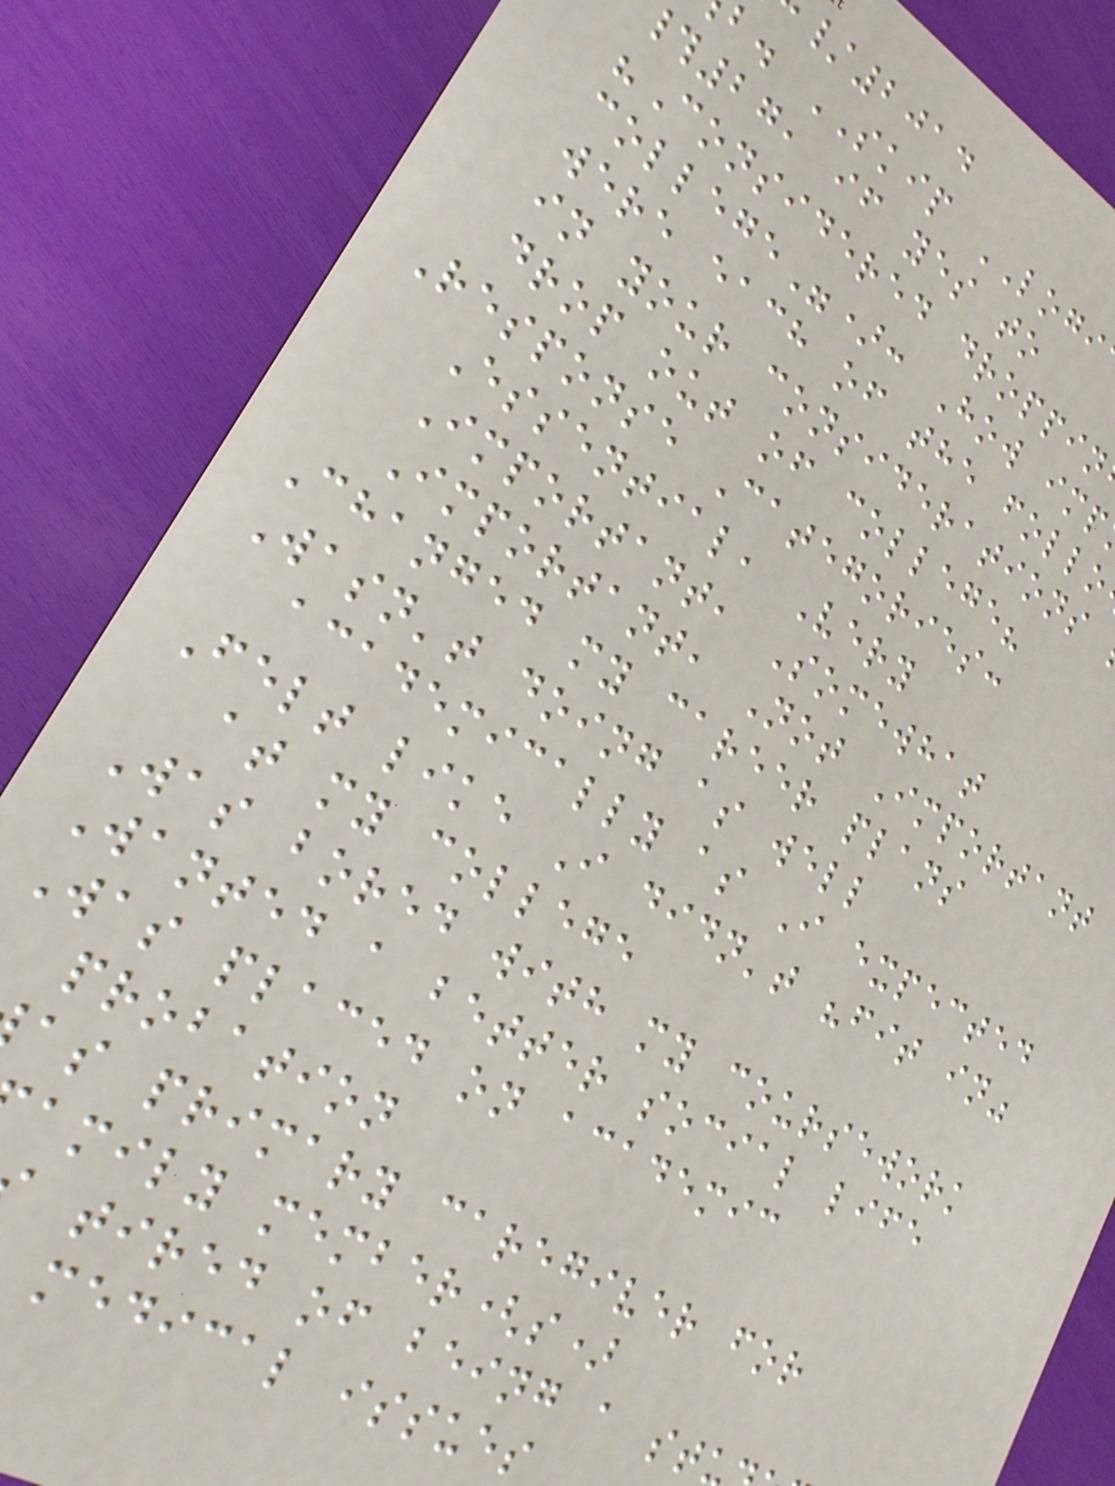/2014
b. SKIP LOGI
27, if yes to
"Considered droppin
college"): How imp
were each of the follo
in your considerations
drop out of college?
Response Categories:
Essential, Very
Important, Somewhat
Important, Not Important
Changed my career plans
Wasn't doing as well
academically as I expected
Felt like I didn't "fit in"
at my college
Was bored with my coursework
Wanted a better social life
Was placed on academic
probation
as primary caregiver for
amily member(s)
tired of being a st
medical issues
